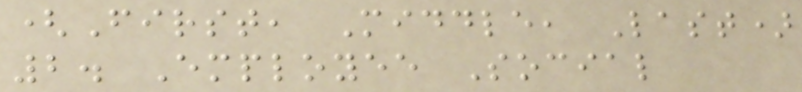(First, Middle, Last)
2. Employee Social
